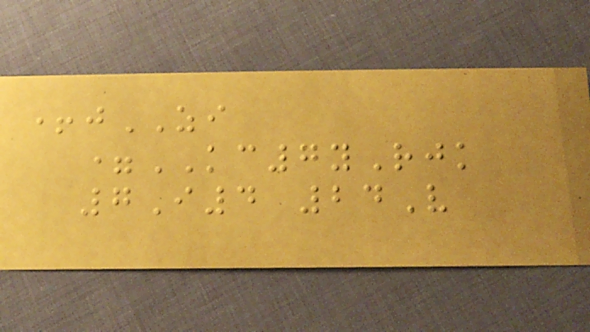+jZI
=KC7yRjk
7I4 24V
